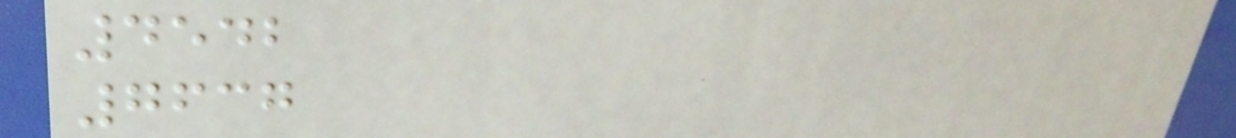4542
7637
